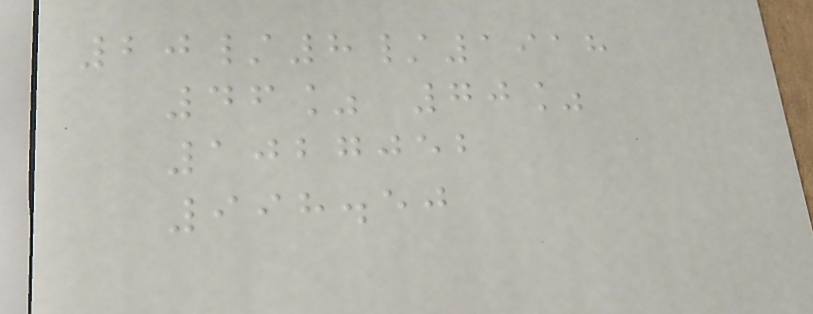20/8/1918
46% 70%
1027052
998.50
